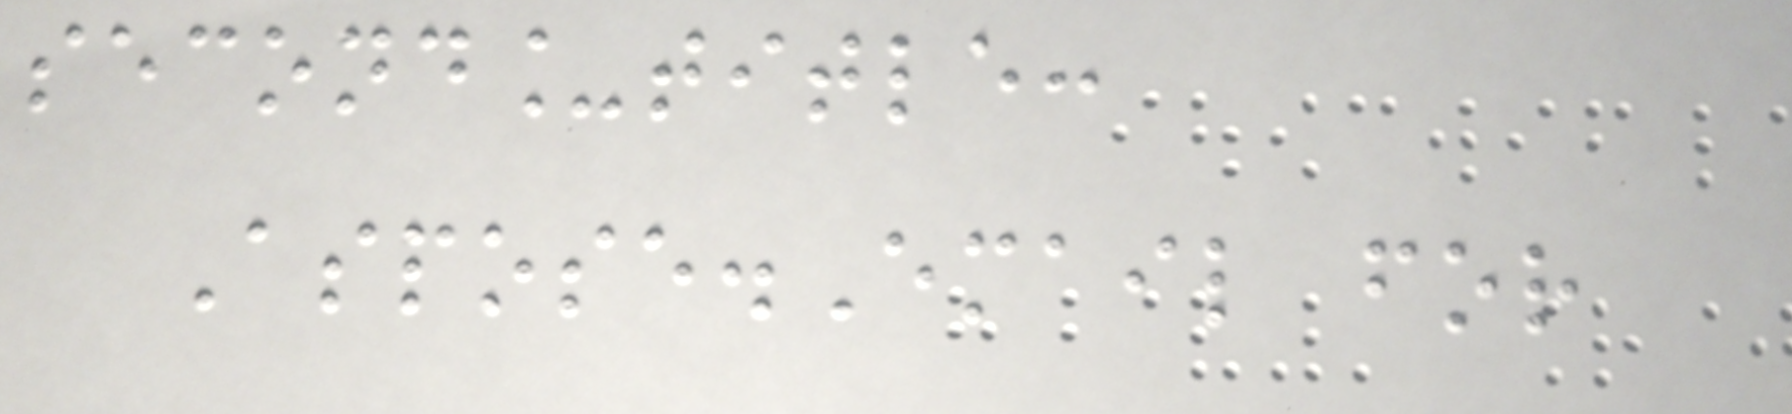second_title:
Aspose.Email for
